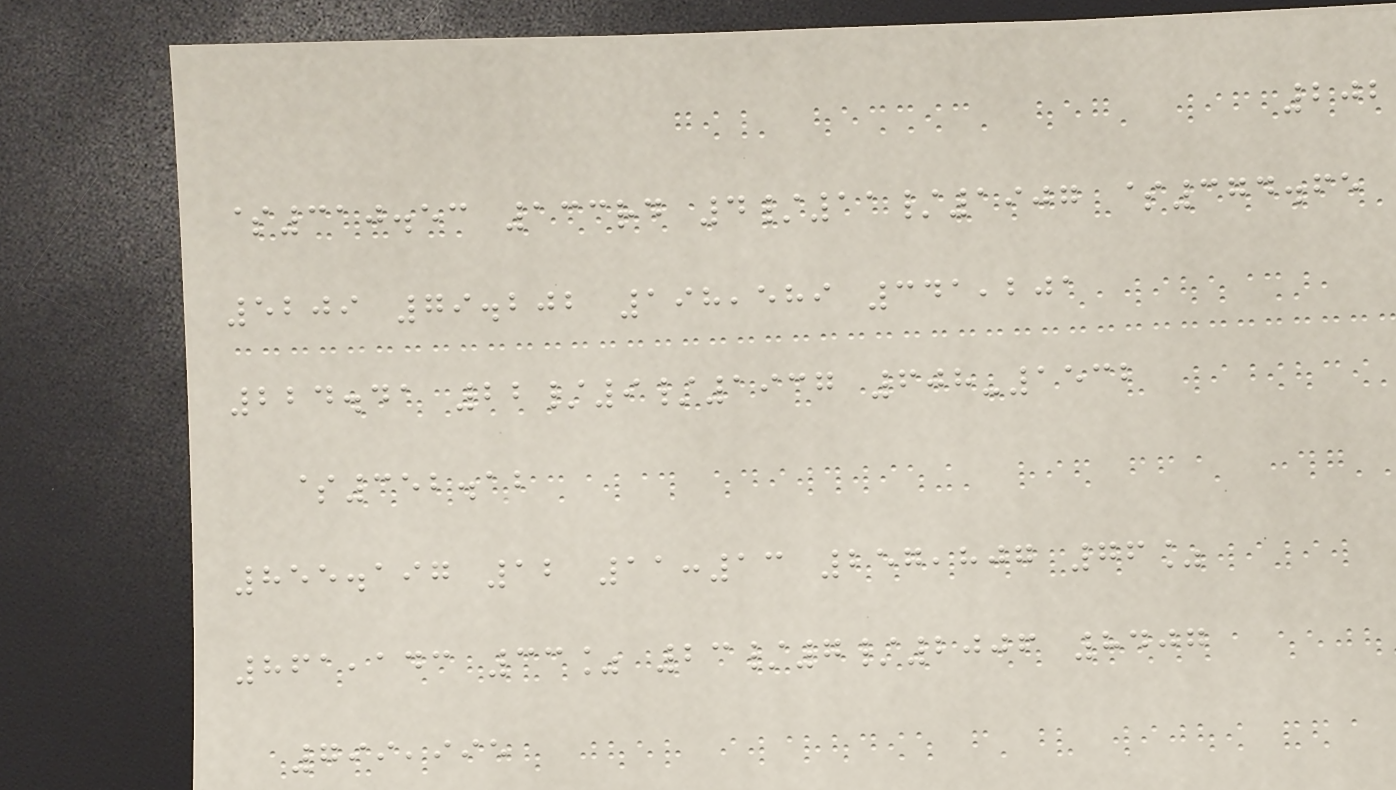202
$310.53 133rd 4/11/1907 $374.65
5209 79.202 198,589 341,201
224.41 22/9/1937 608-1532
$352.12
855.197 12 11:13 257,807 76%
861,143 33% 23/7/2006 8407
799,995
